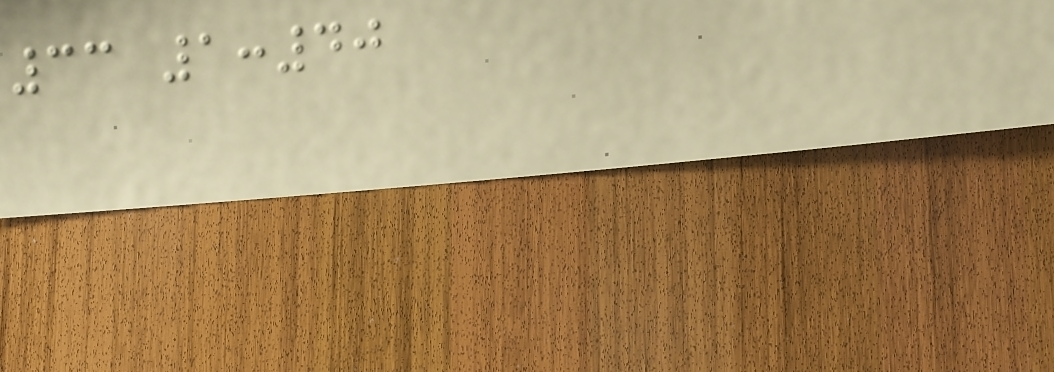33 1:40
